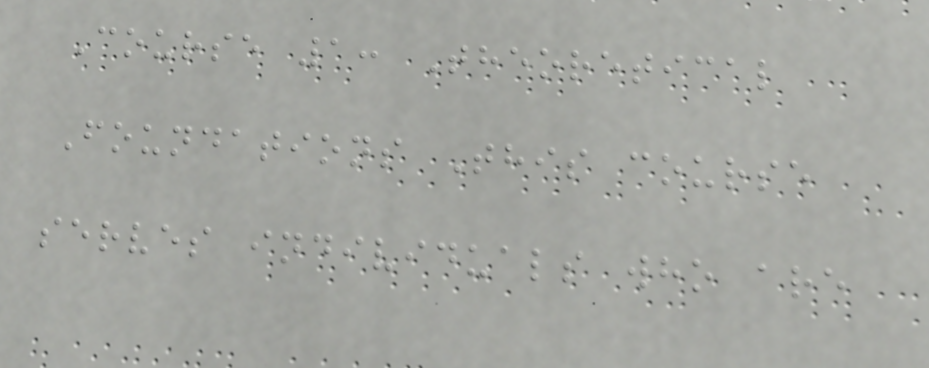Course 1: Theoretical
Foundations This course
serves individuals who are
